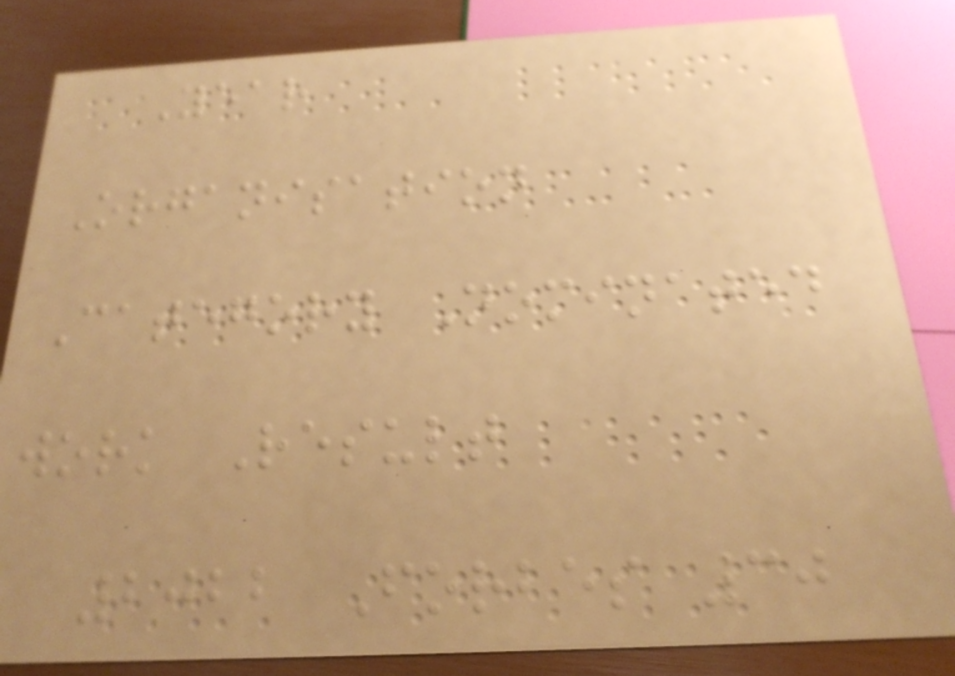Year
Organisation
Category Nominated
work Result
2022 Forbes 30
